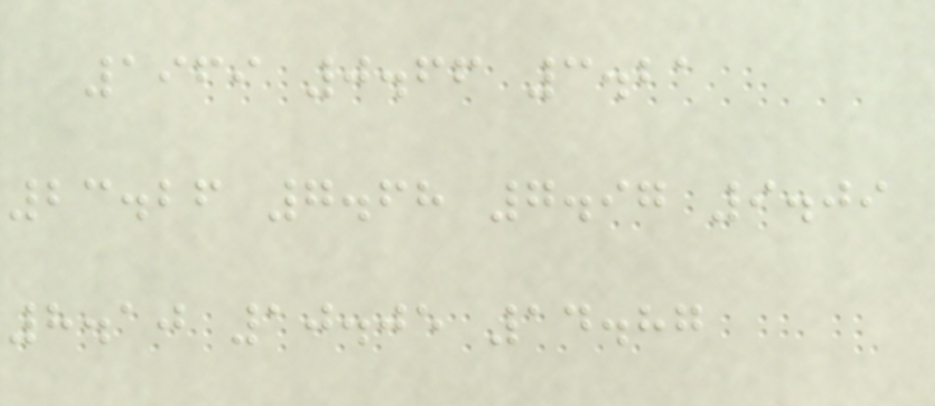1969 0.66 3.21
23.26 7.68 7.97 9.09
8.10 10.05 14.87
